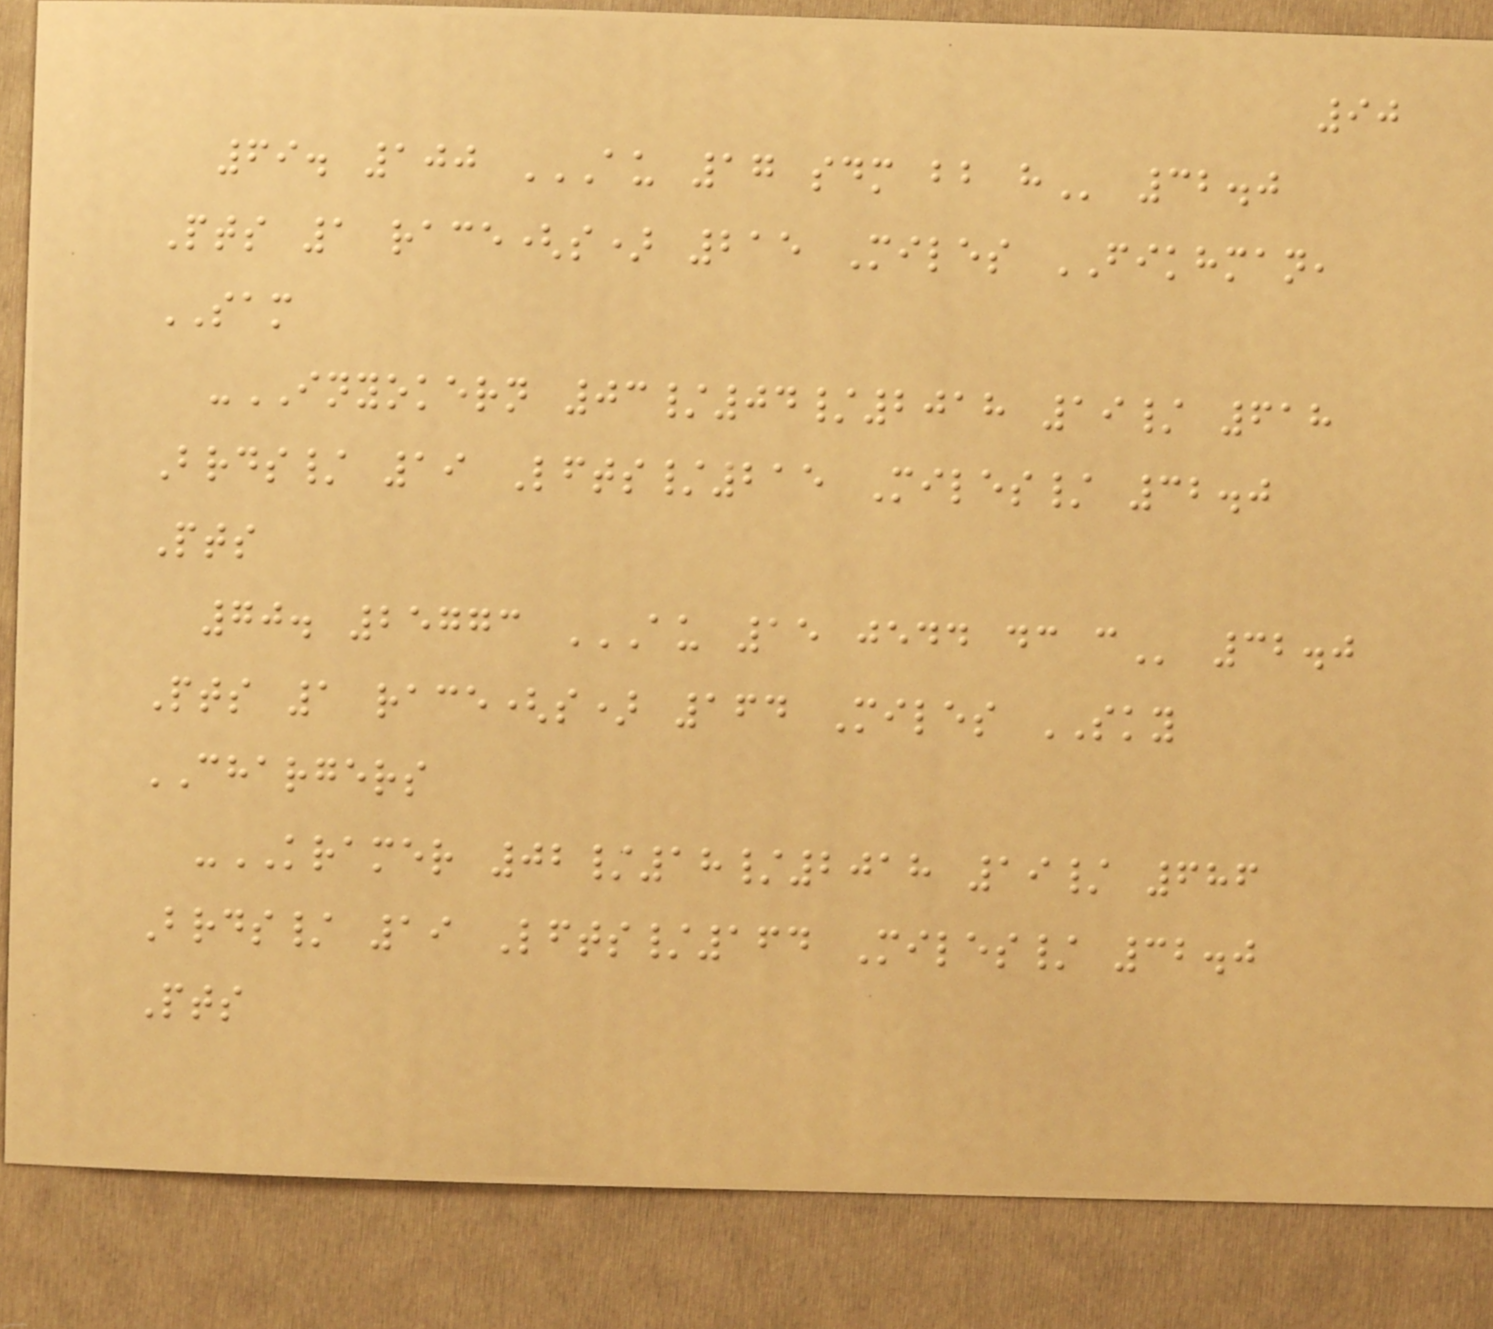90
69. 100 AU 17 SDM BB H 32.0
Pts 1 race(s) 215 Miles FIKHMAN,
SAM
-INYOKERN 03/04/2018 19/ 618
Brds/ 19 Lfts/215 Miles/ 32.0
Pts
70. 25773 AU 15 JEDD DC C 32.0
Pts 1 race(s) 164 Miles SKY
CHARGERS
-KRAMER 02/18/2018 19/ 686
Brds/ 19 Lfts/164 Miles/ 32.0
Pts
